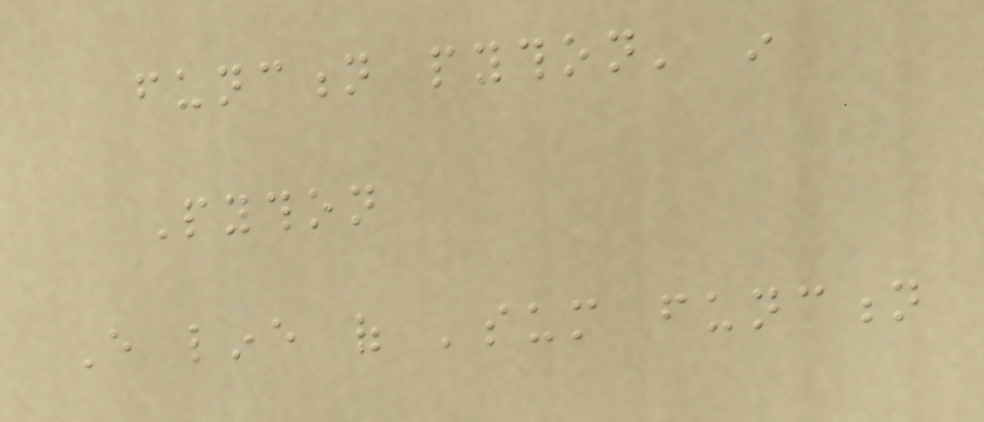function python' in
Python
Every line of 'sum function
